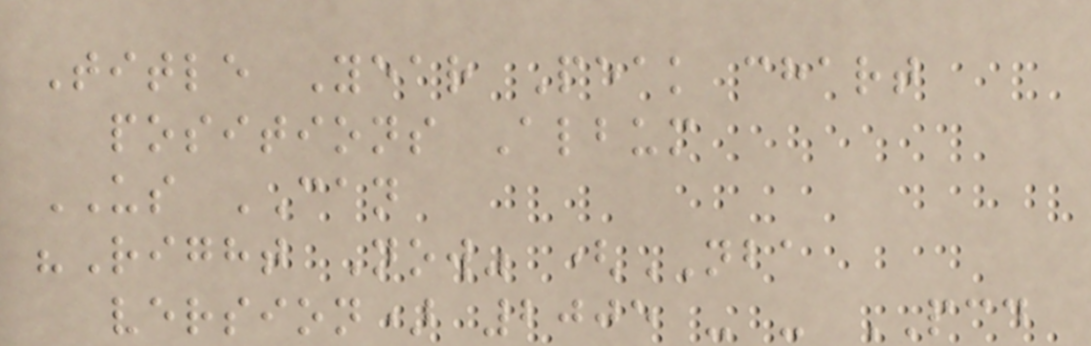Title Year Peak chart
positions Album
US CAN
"Right Now" (NBA
version) 2005 - - PCD
